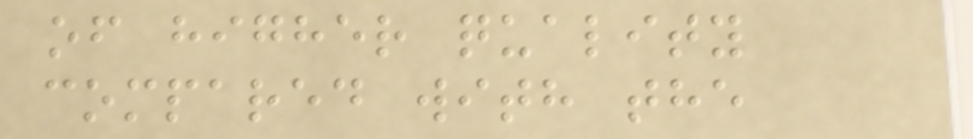of higher quality
compared with the
